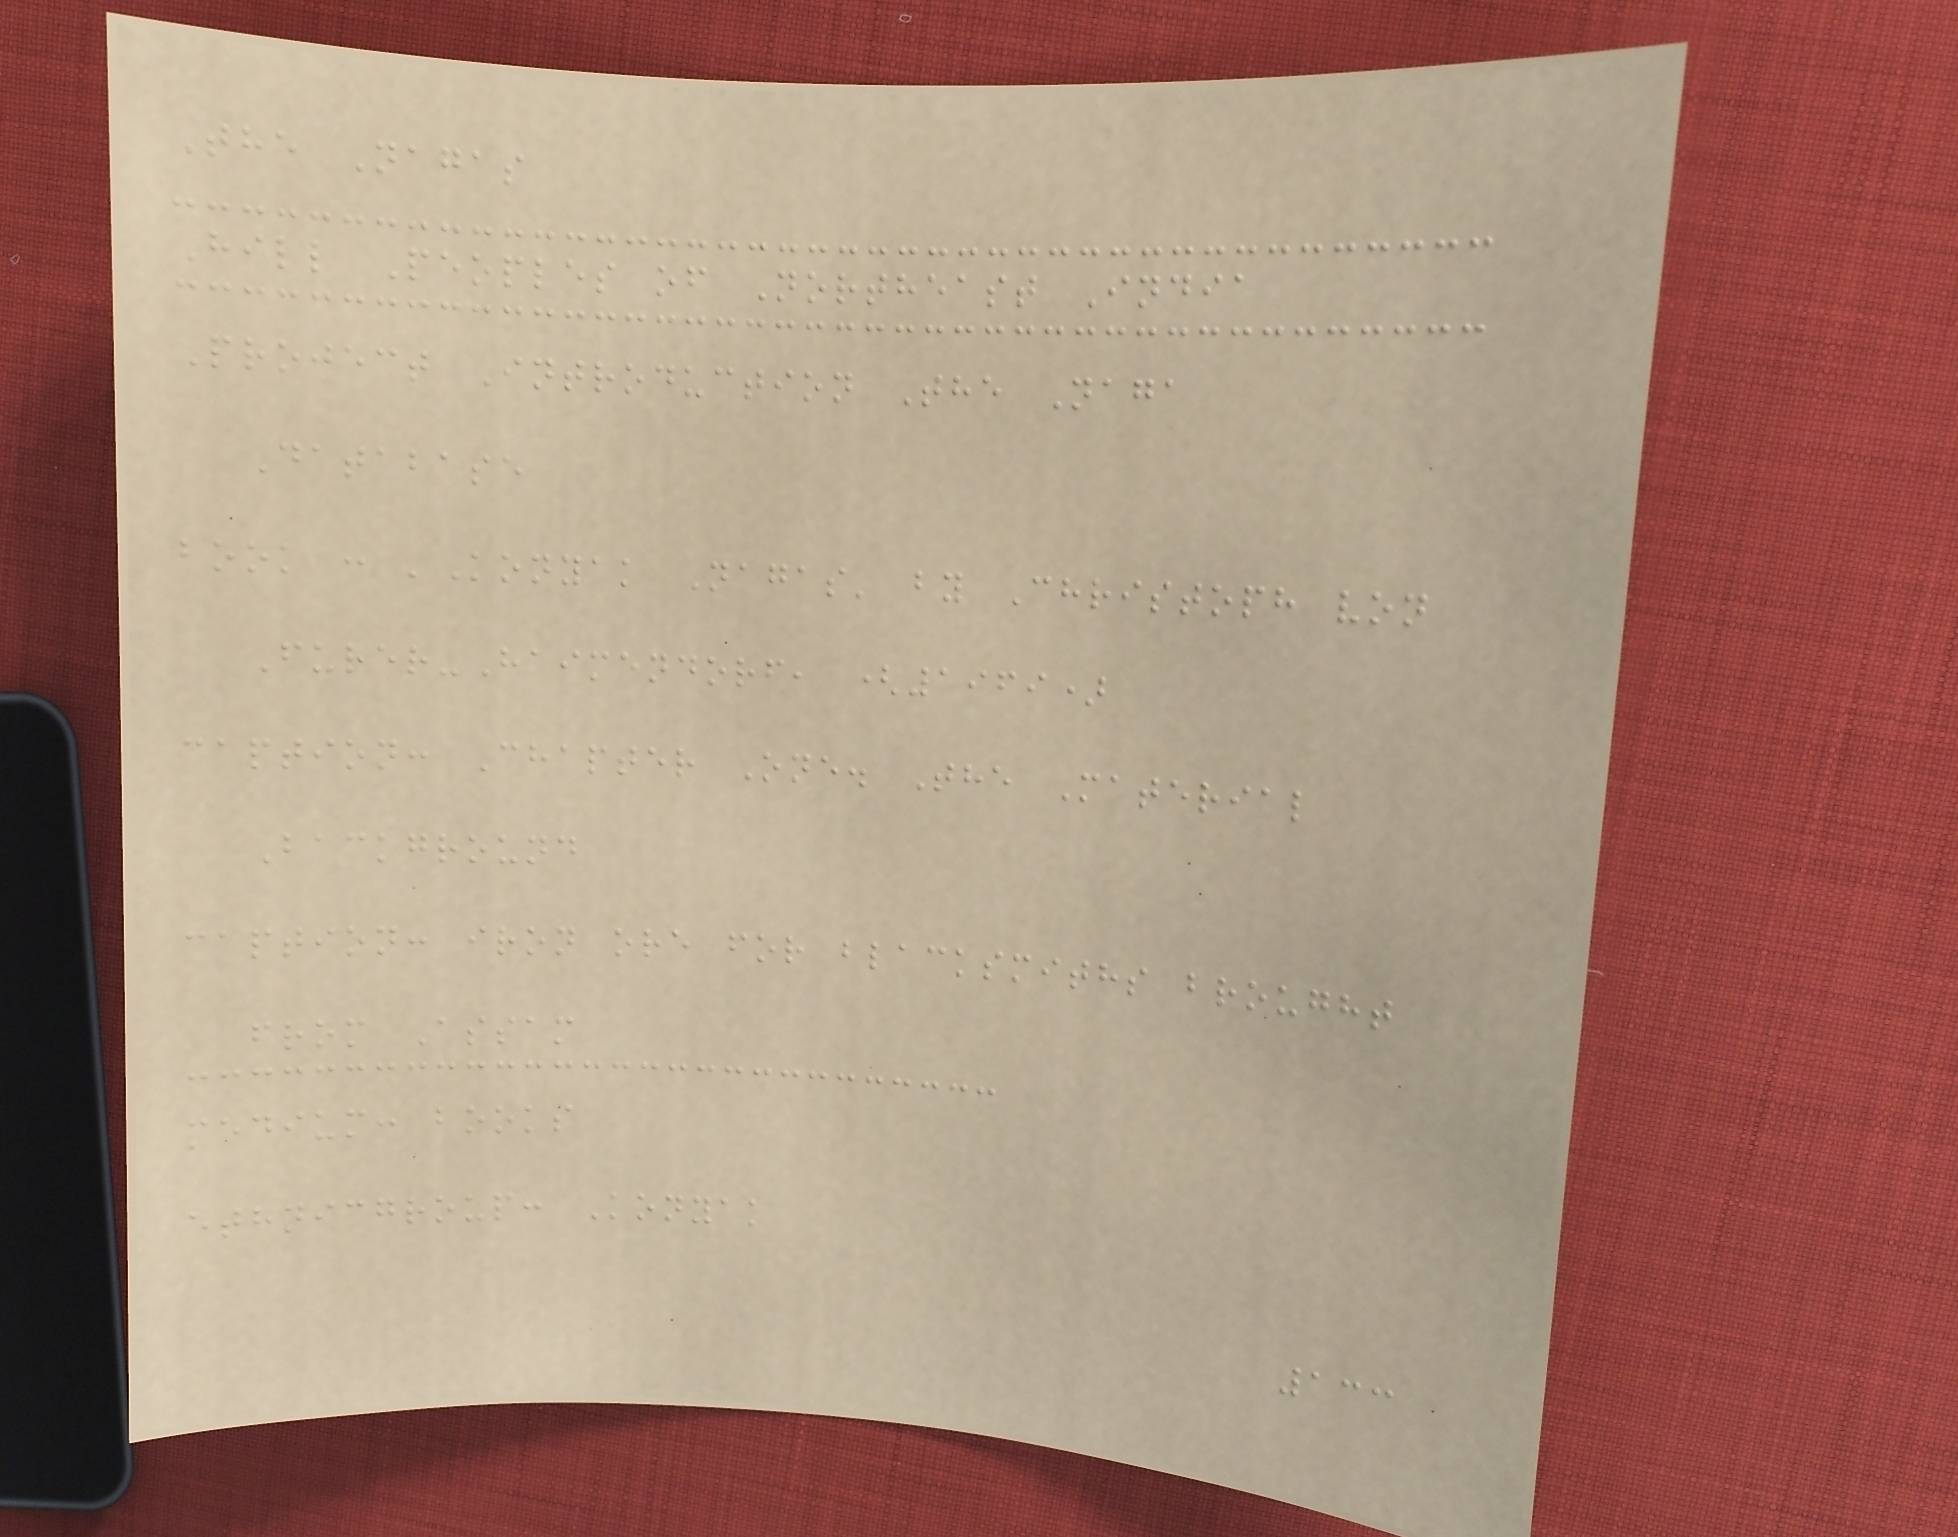The Nagas
Hill Peoples of Northeast India
Project Introduction The Naga
Database
book : 'Konyak Nagas' by Christoph von
Furer-Haimendorf, (1969)
caption: Chapter One. The Material
Background
caption: iron ore for blacksmiths brought
from Assam
medium: books
ethnicgroup: Konyak
133
